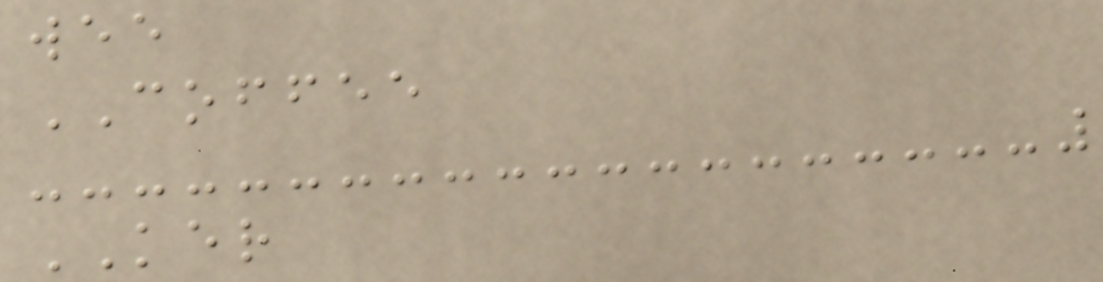wee
COFFEE
KER
